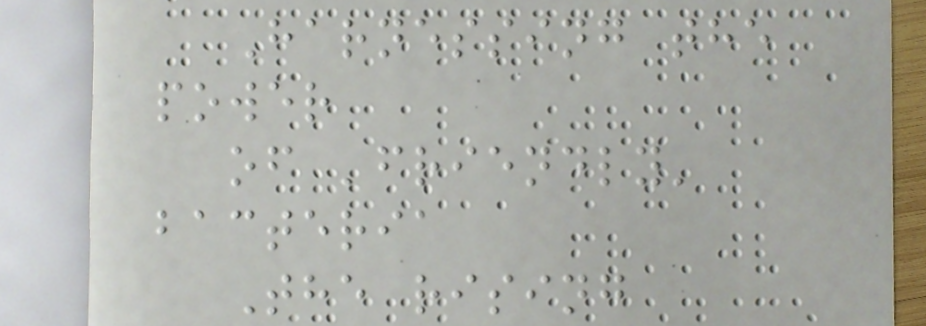Harnessing the
power
of 'friendly'
bacteria
The rising
